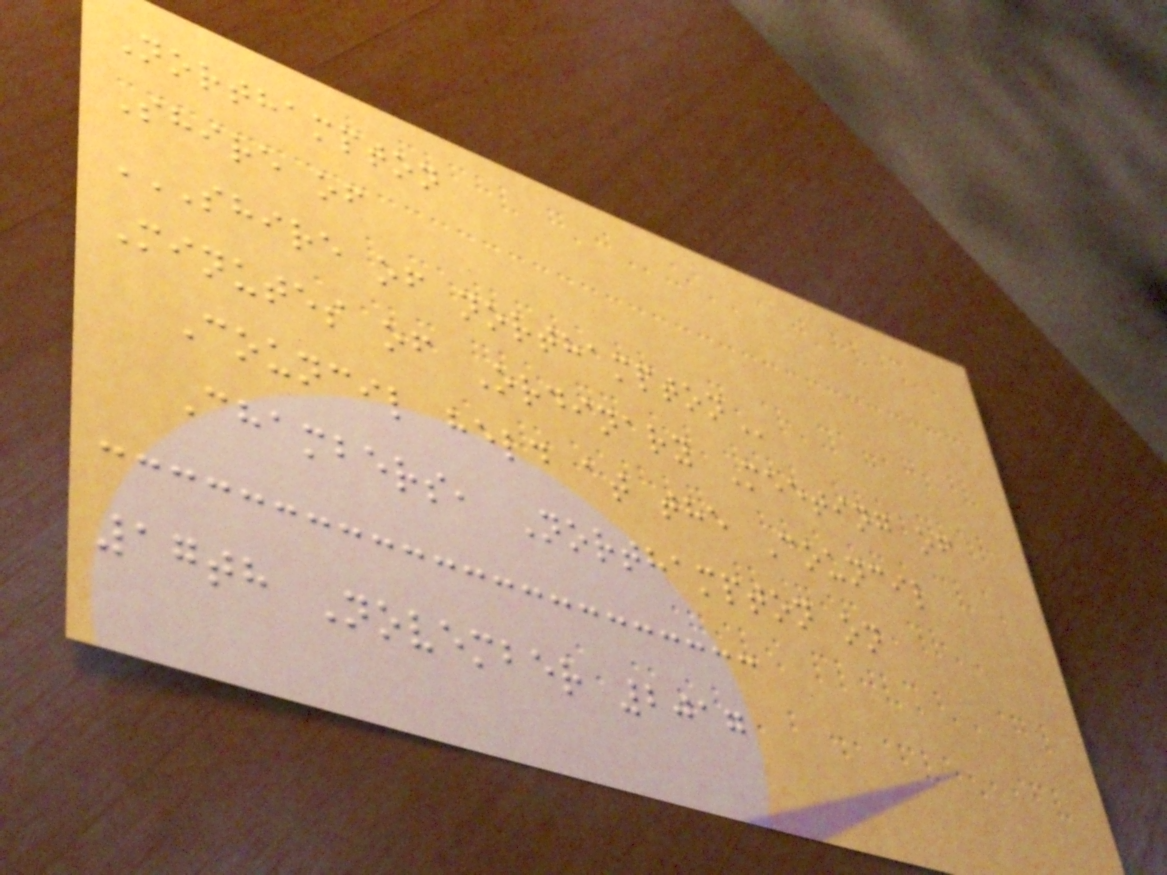Northampton
Shire of
SHIRE OF NORTHAMPTON
Minutes of Ordinary Meeting of
Council held at the Council
Chambers, Northampton on
17th November 2017
